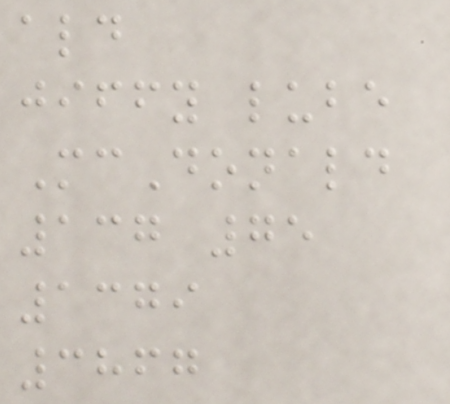ald
jiffy lube
McDonald
137 75
1379
3867
